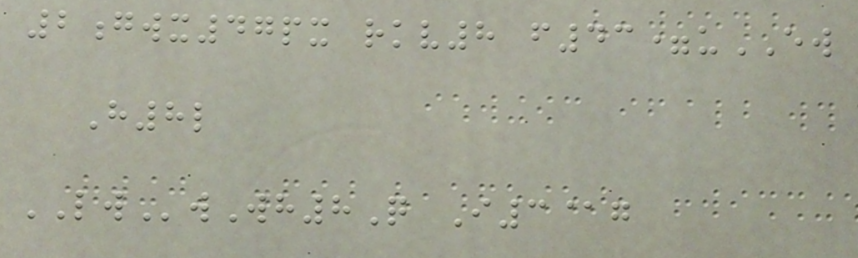2gwx47px rkv8 f43=uEW
H8l
LWwWh8Q I3@g
